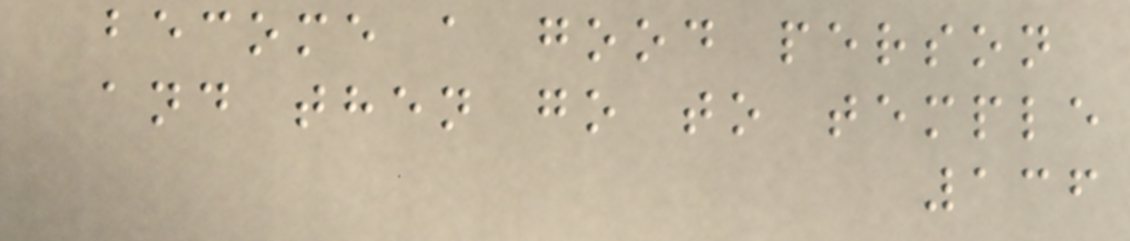become a good person
and then go to temple
136
